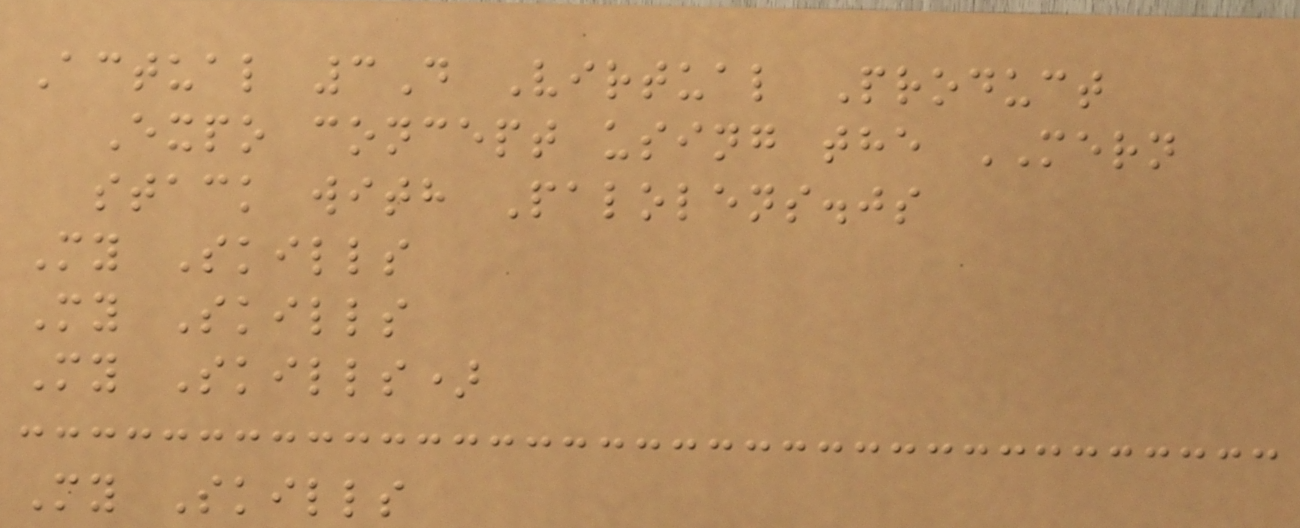Actual 3D Virtual Product
Expo concept using the MERN
stack with Palolens.js
My Skills
My Skills
My Skills)
My Skills
